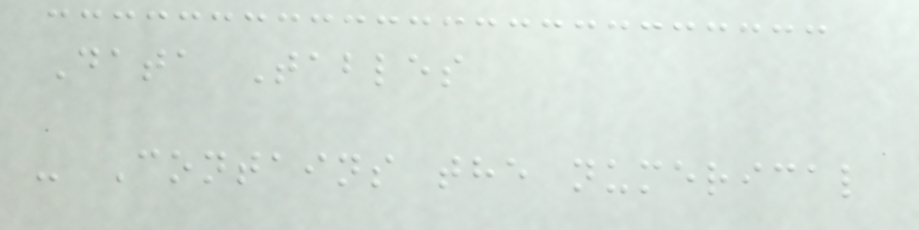Data Tables
- Contains the numerical
